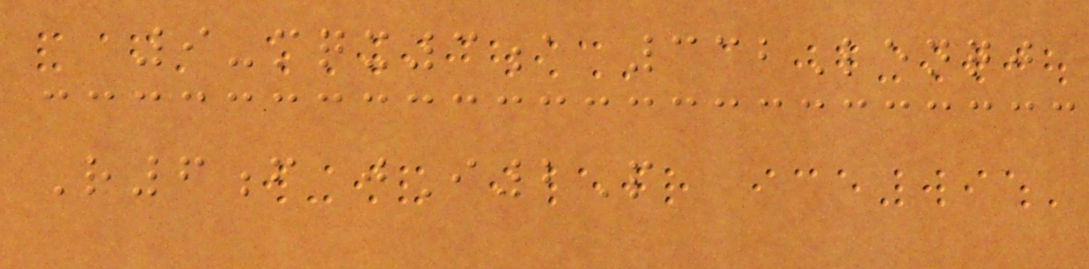9-mqx3a 332Lenqj
R6f jI2P
